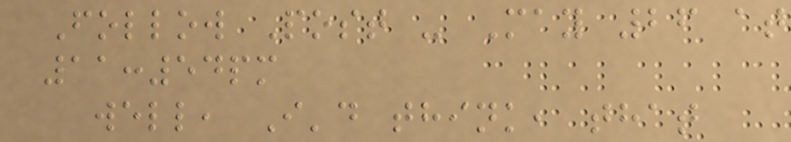Follow Post - May 26 at
11:54pm
well, I'd think, that
